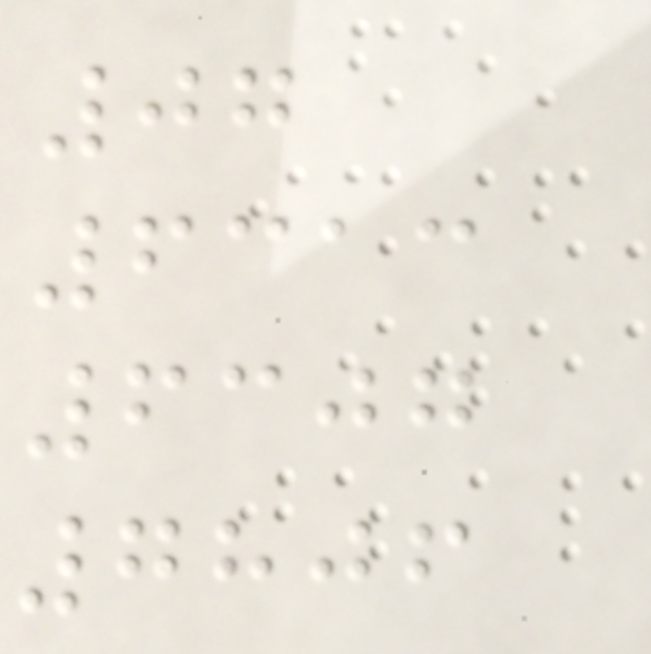07
6313
6307
7806
